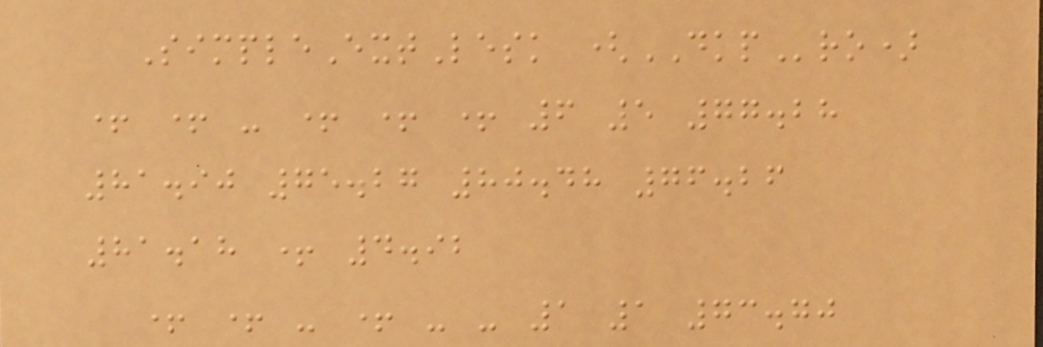SimpleExtLesk (DKPro)
+ + - + + + 6 5 77.28
81.90 75.27 80.48 76.26
81.18 + 4.92
+ + - + - - 1 1 73.70
